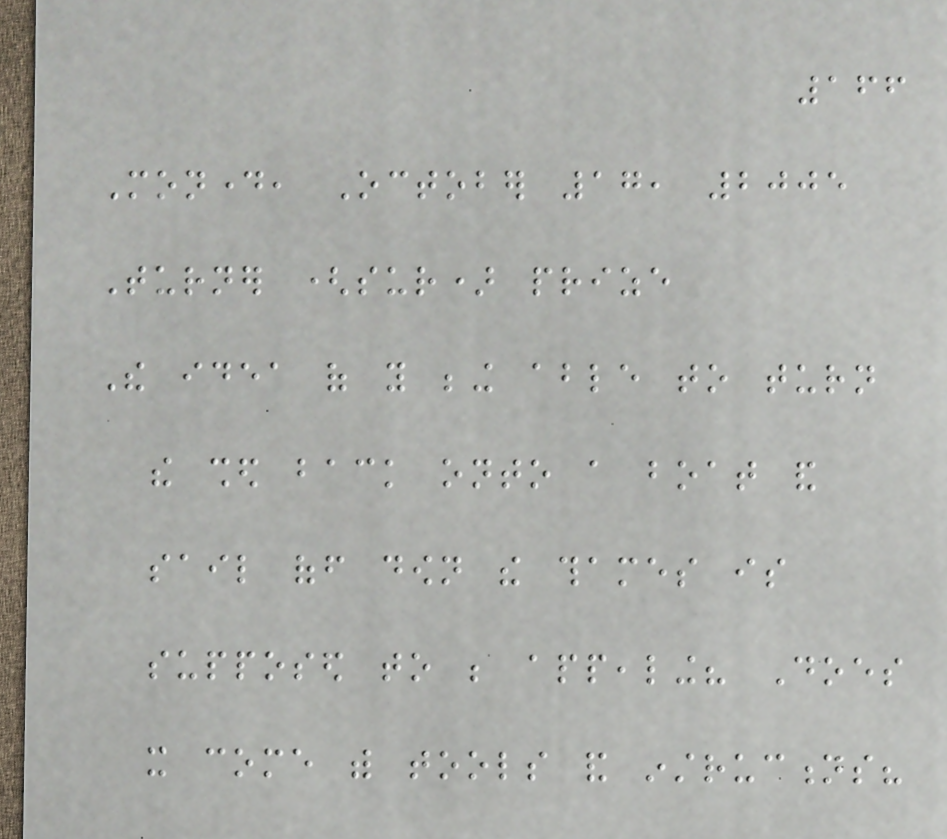166
Monday, October 17, 2005
Turner (sur) prize
The idea of you being able to turn
the shed back onto a boat and
sail off down the thames is
supposed to be appealing? Does
it come with tools and instructions?
